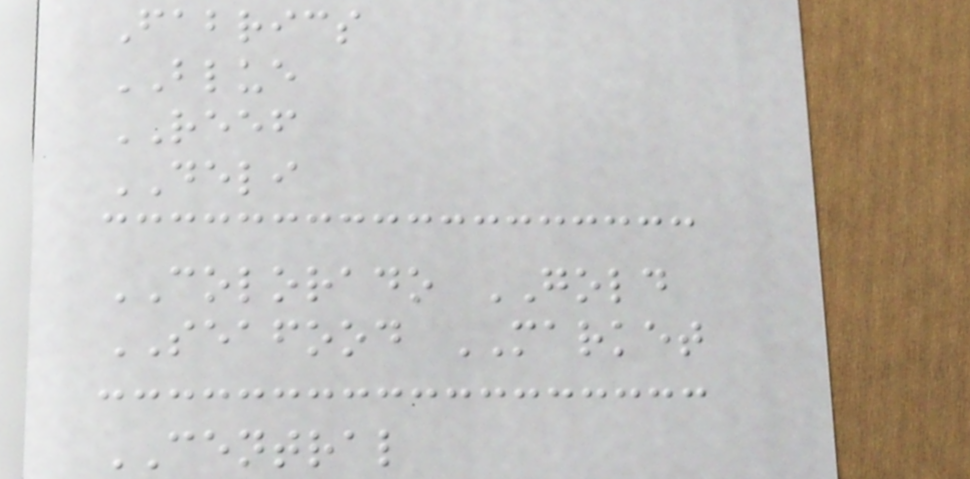Fabrics
BLUE
REEF
DELI
COLORADO GOLD
SEAFOOD MARKET
CENTRAL
